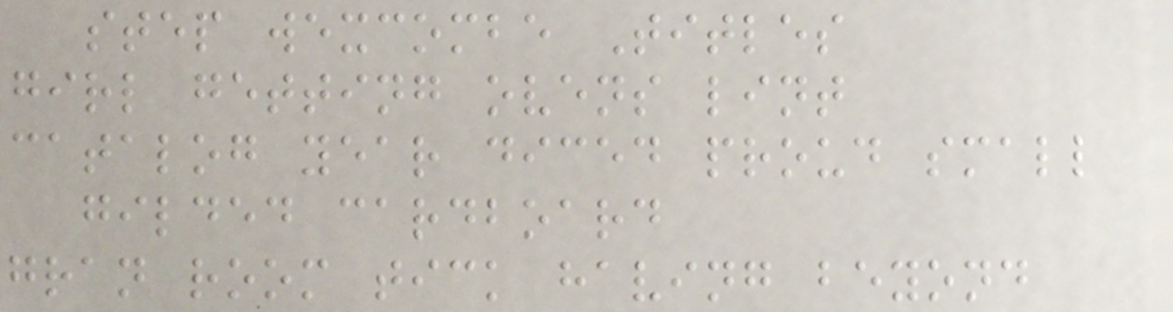step wexcombe Titles
girl getting ovens lint
catalog year diced proud small
gilded cardboard
gran room tick having beyond
